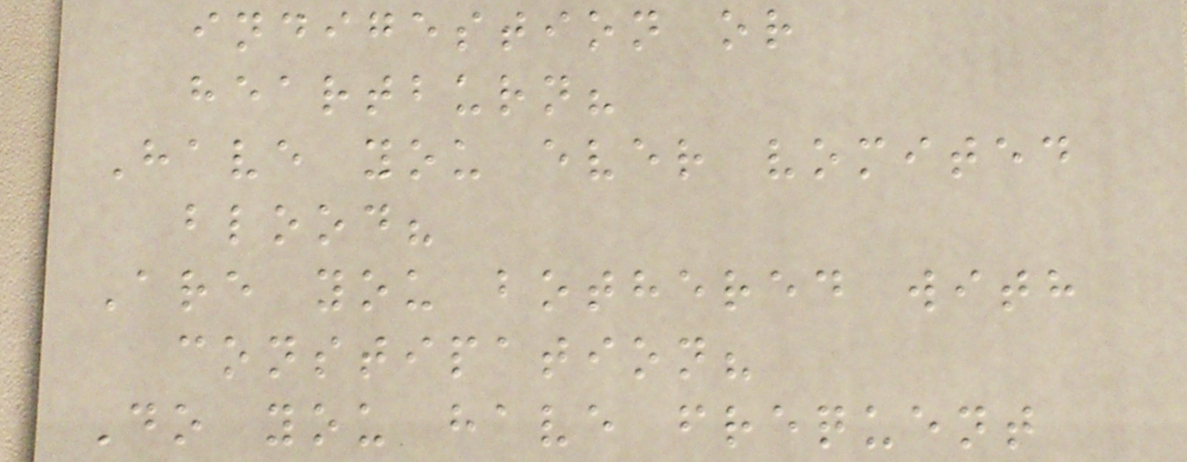indigestion or
heartburn?
Have you ever vomited
blood?
Are you bothered with
constipation?
Do you have frequent
